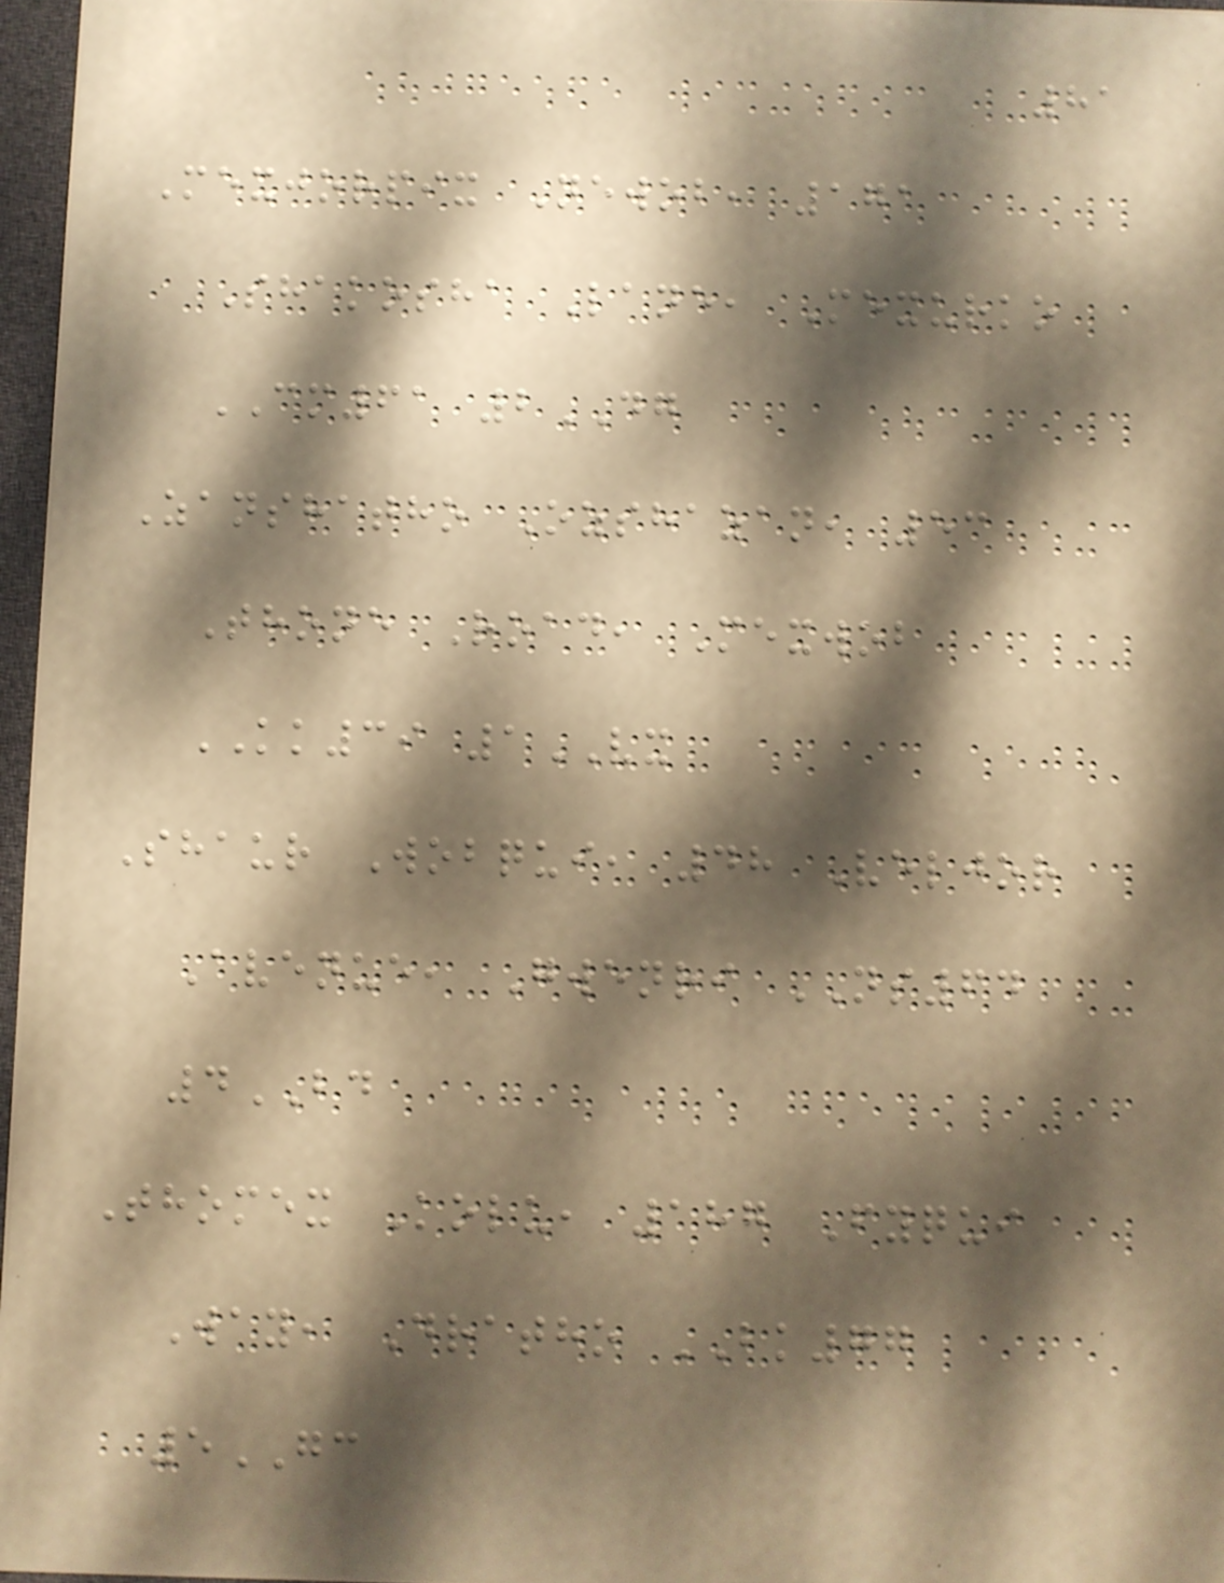81
Mexjorpix Newob, 171
Shakosha Lane, Mexurko
CM61 2DG
Zanshatho Ozshazan, 53
Thone Road, Mexwob
KK39 1VX
Shaur Wobqui, 48 Veljor
Avenue, Gwenri NS64
4BD
Thomex Kolu, 187 Fyqui
Way, Dratho BK77
5GC
